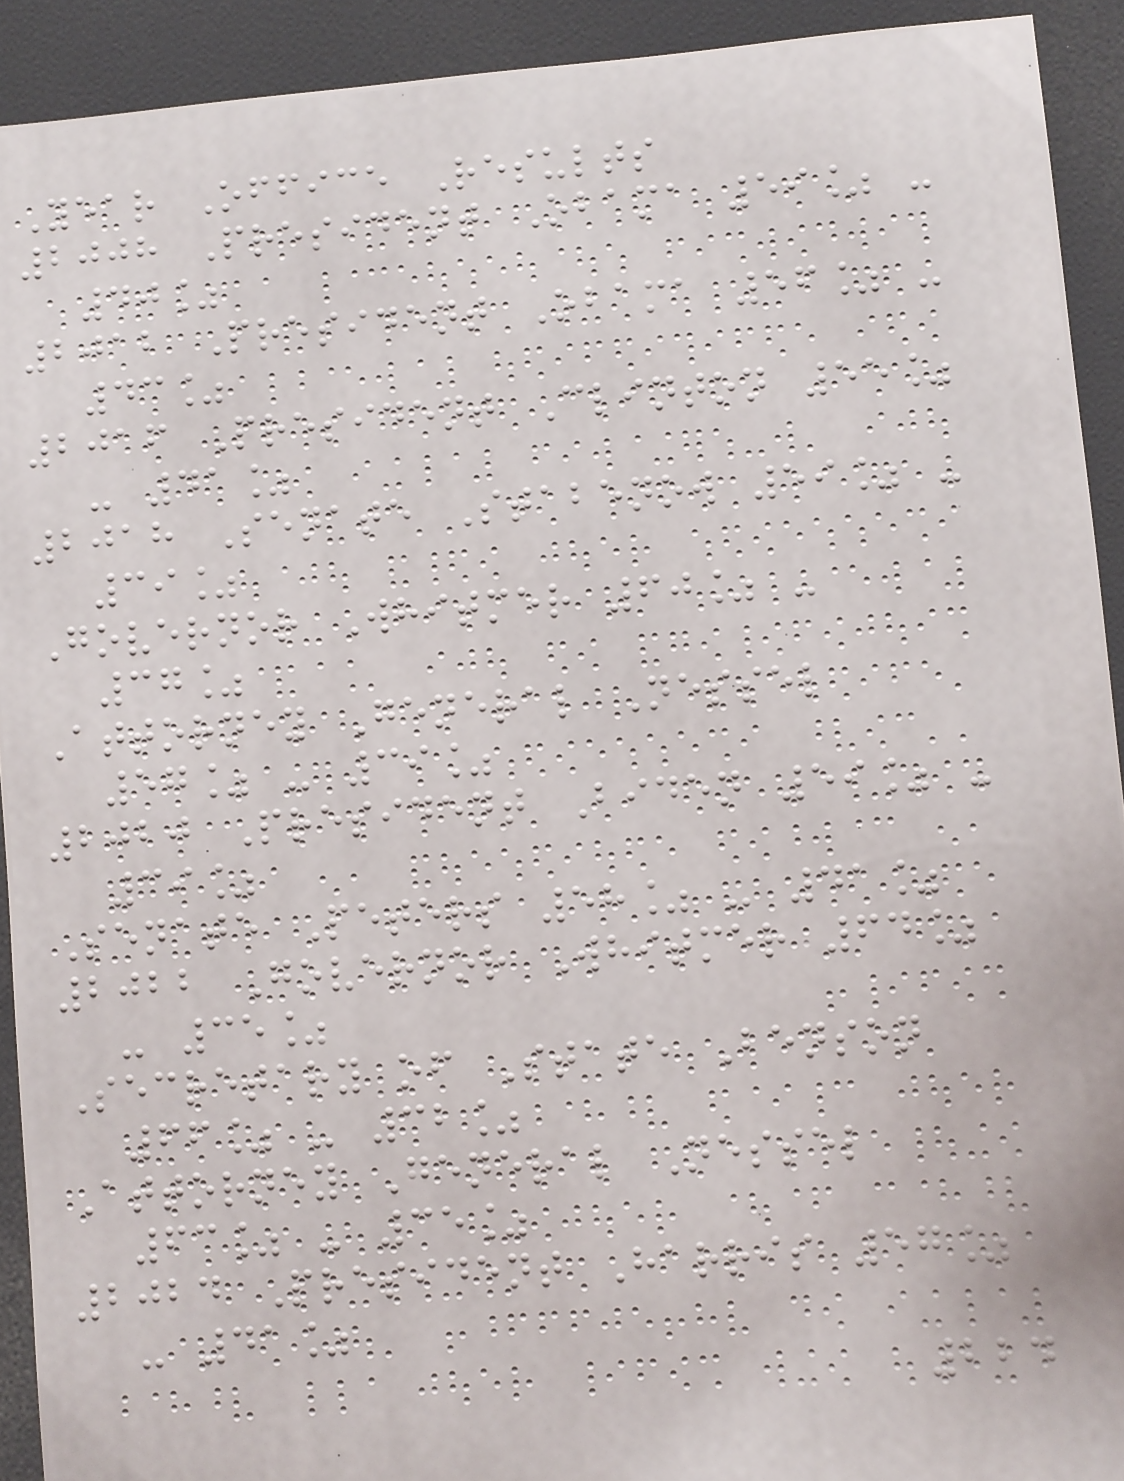Year Office Results
2008 President Obama 59% -
40%
2012 President Obama 56% -
43%
2016 President Clinton 55%
- 41%
2018 Senate Stabenow 59% -
39%
Governor Whitmer 60% -
37%
Attorney General Nessel
57% - 39%
2020 President Biden 59% -
39%
Senate Peters 58% - 41%
2022 Governor Whitmer 64%
- 35%
Secretary of State Benson
66% - 32%
Attorney General Nessel
63% - 35%
2024 President Harris 57%
- 41%
224
